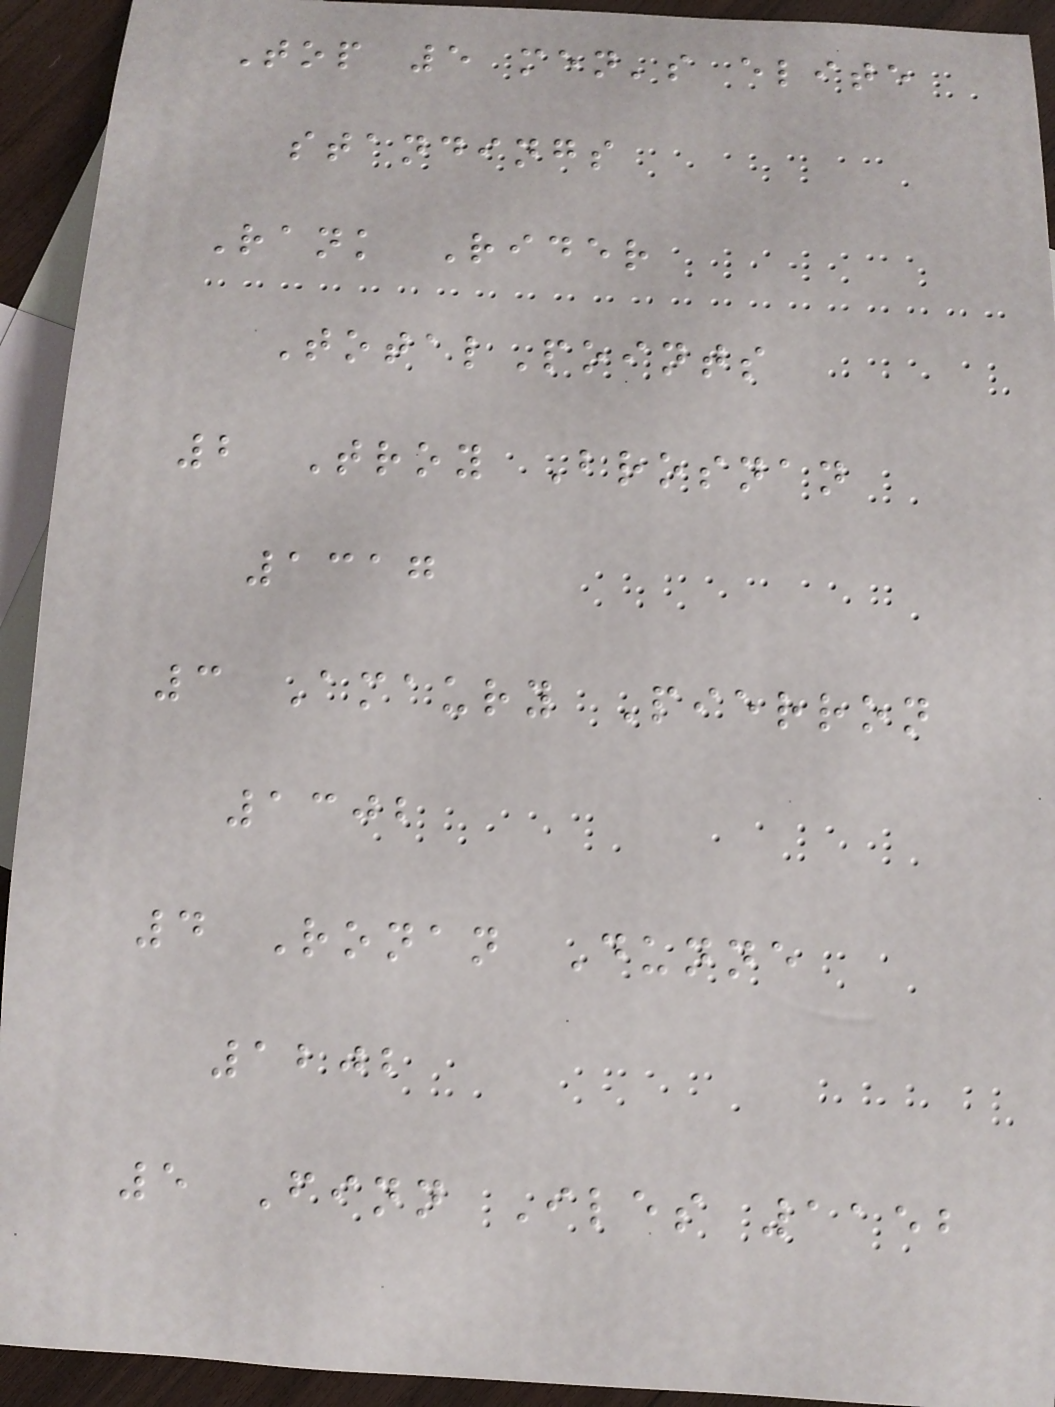Top 5 men's elite
standings
Rank Rider
TotalPoints
2 Troy Brosnan
1317
3 Amaury Pierron
1302
4 Ronan Dunne
1202
5 Finn Iles 1152
